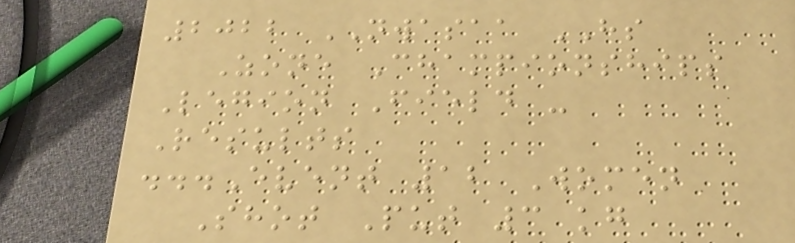2022 NWASAA HS
Zone Championships
Legion Field -
Results
...Event 12 Women
Shot Put 3 kg
